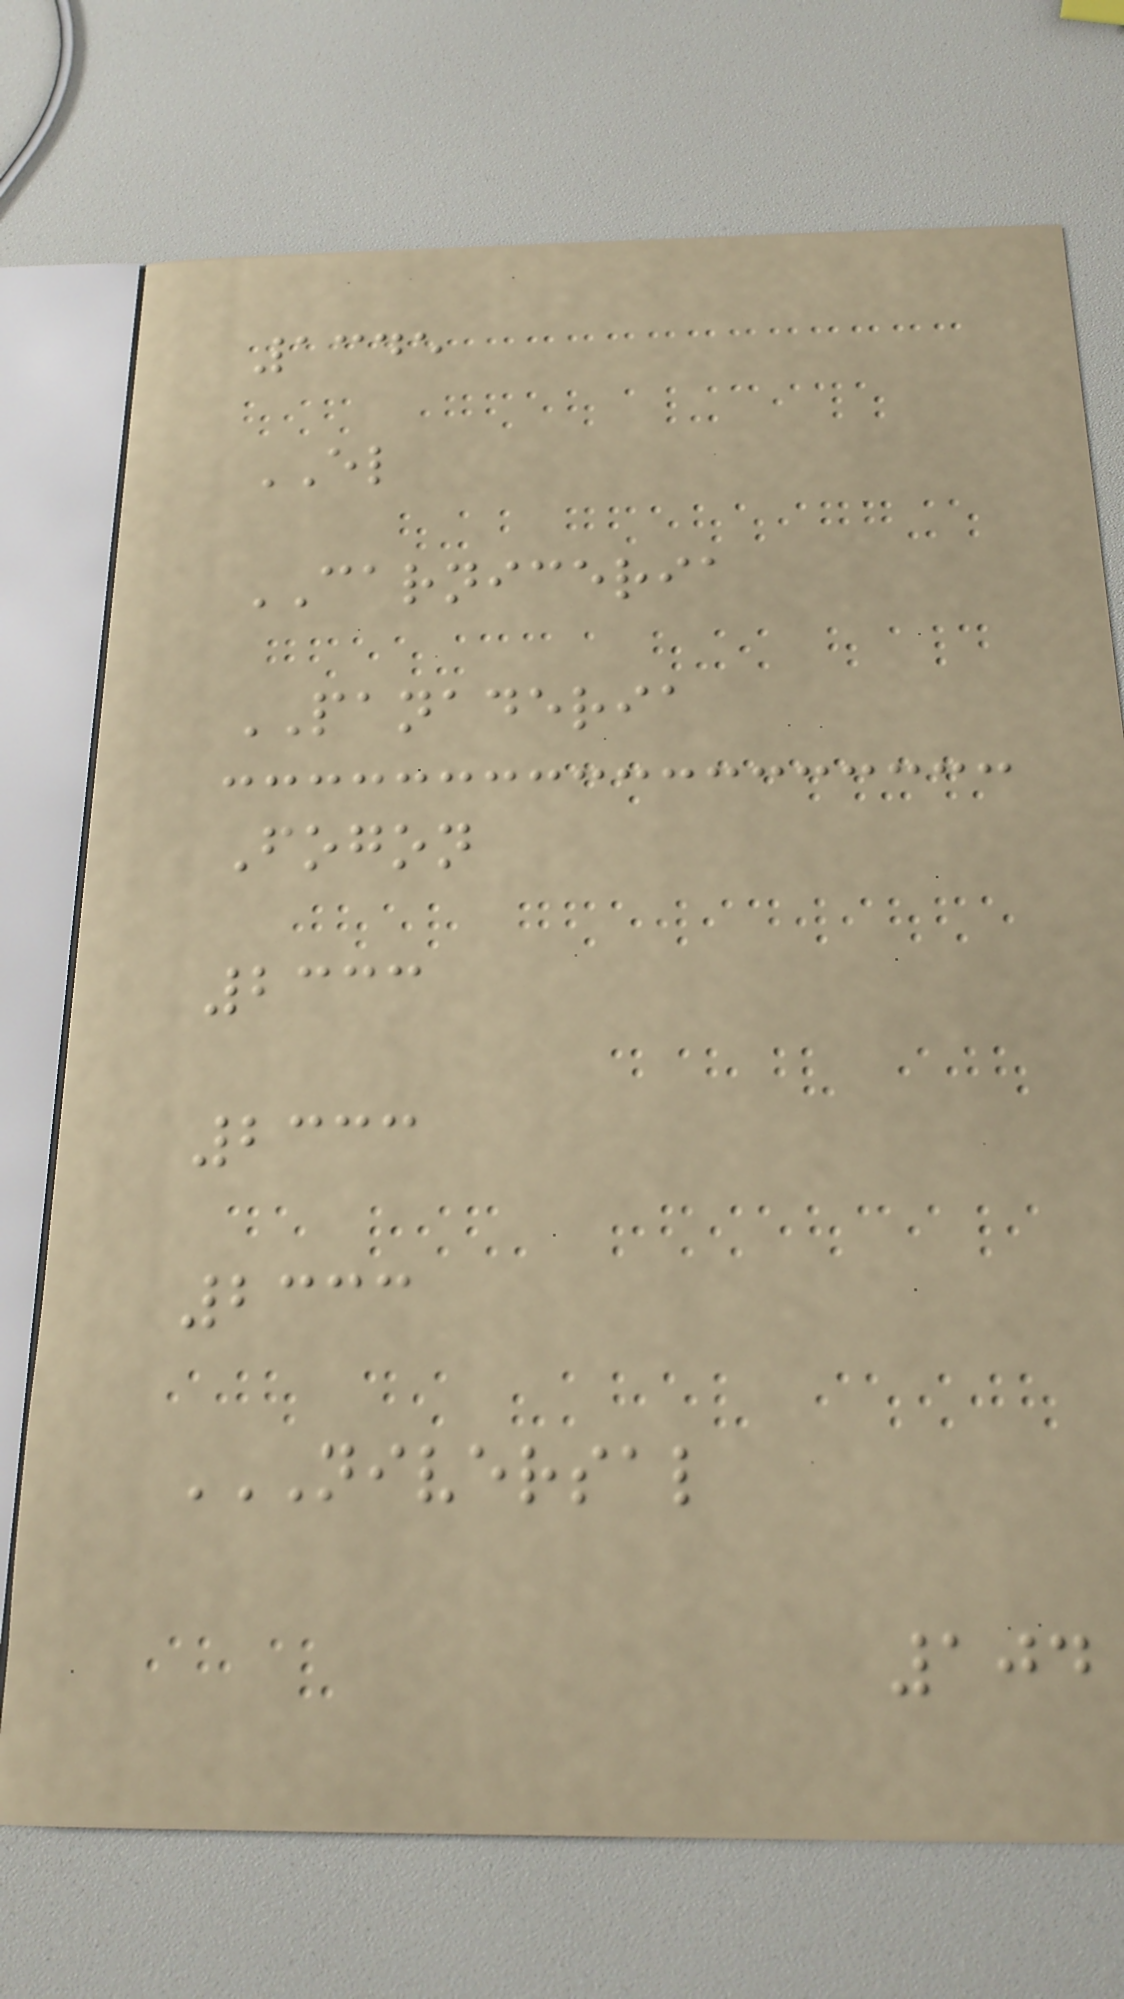1345
EL
CARNICERIA
PANADERIA
Fogon
2333
2333
2333
NIVERSAL
104
